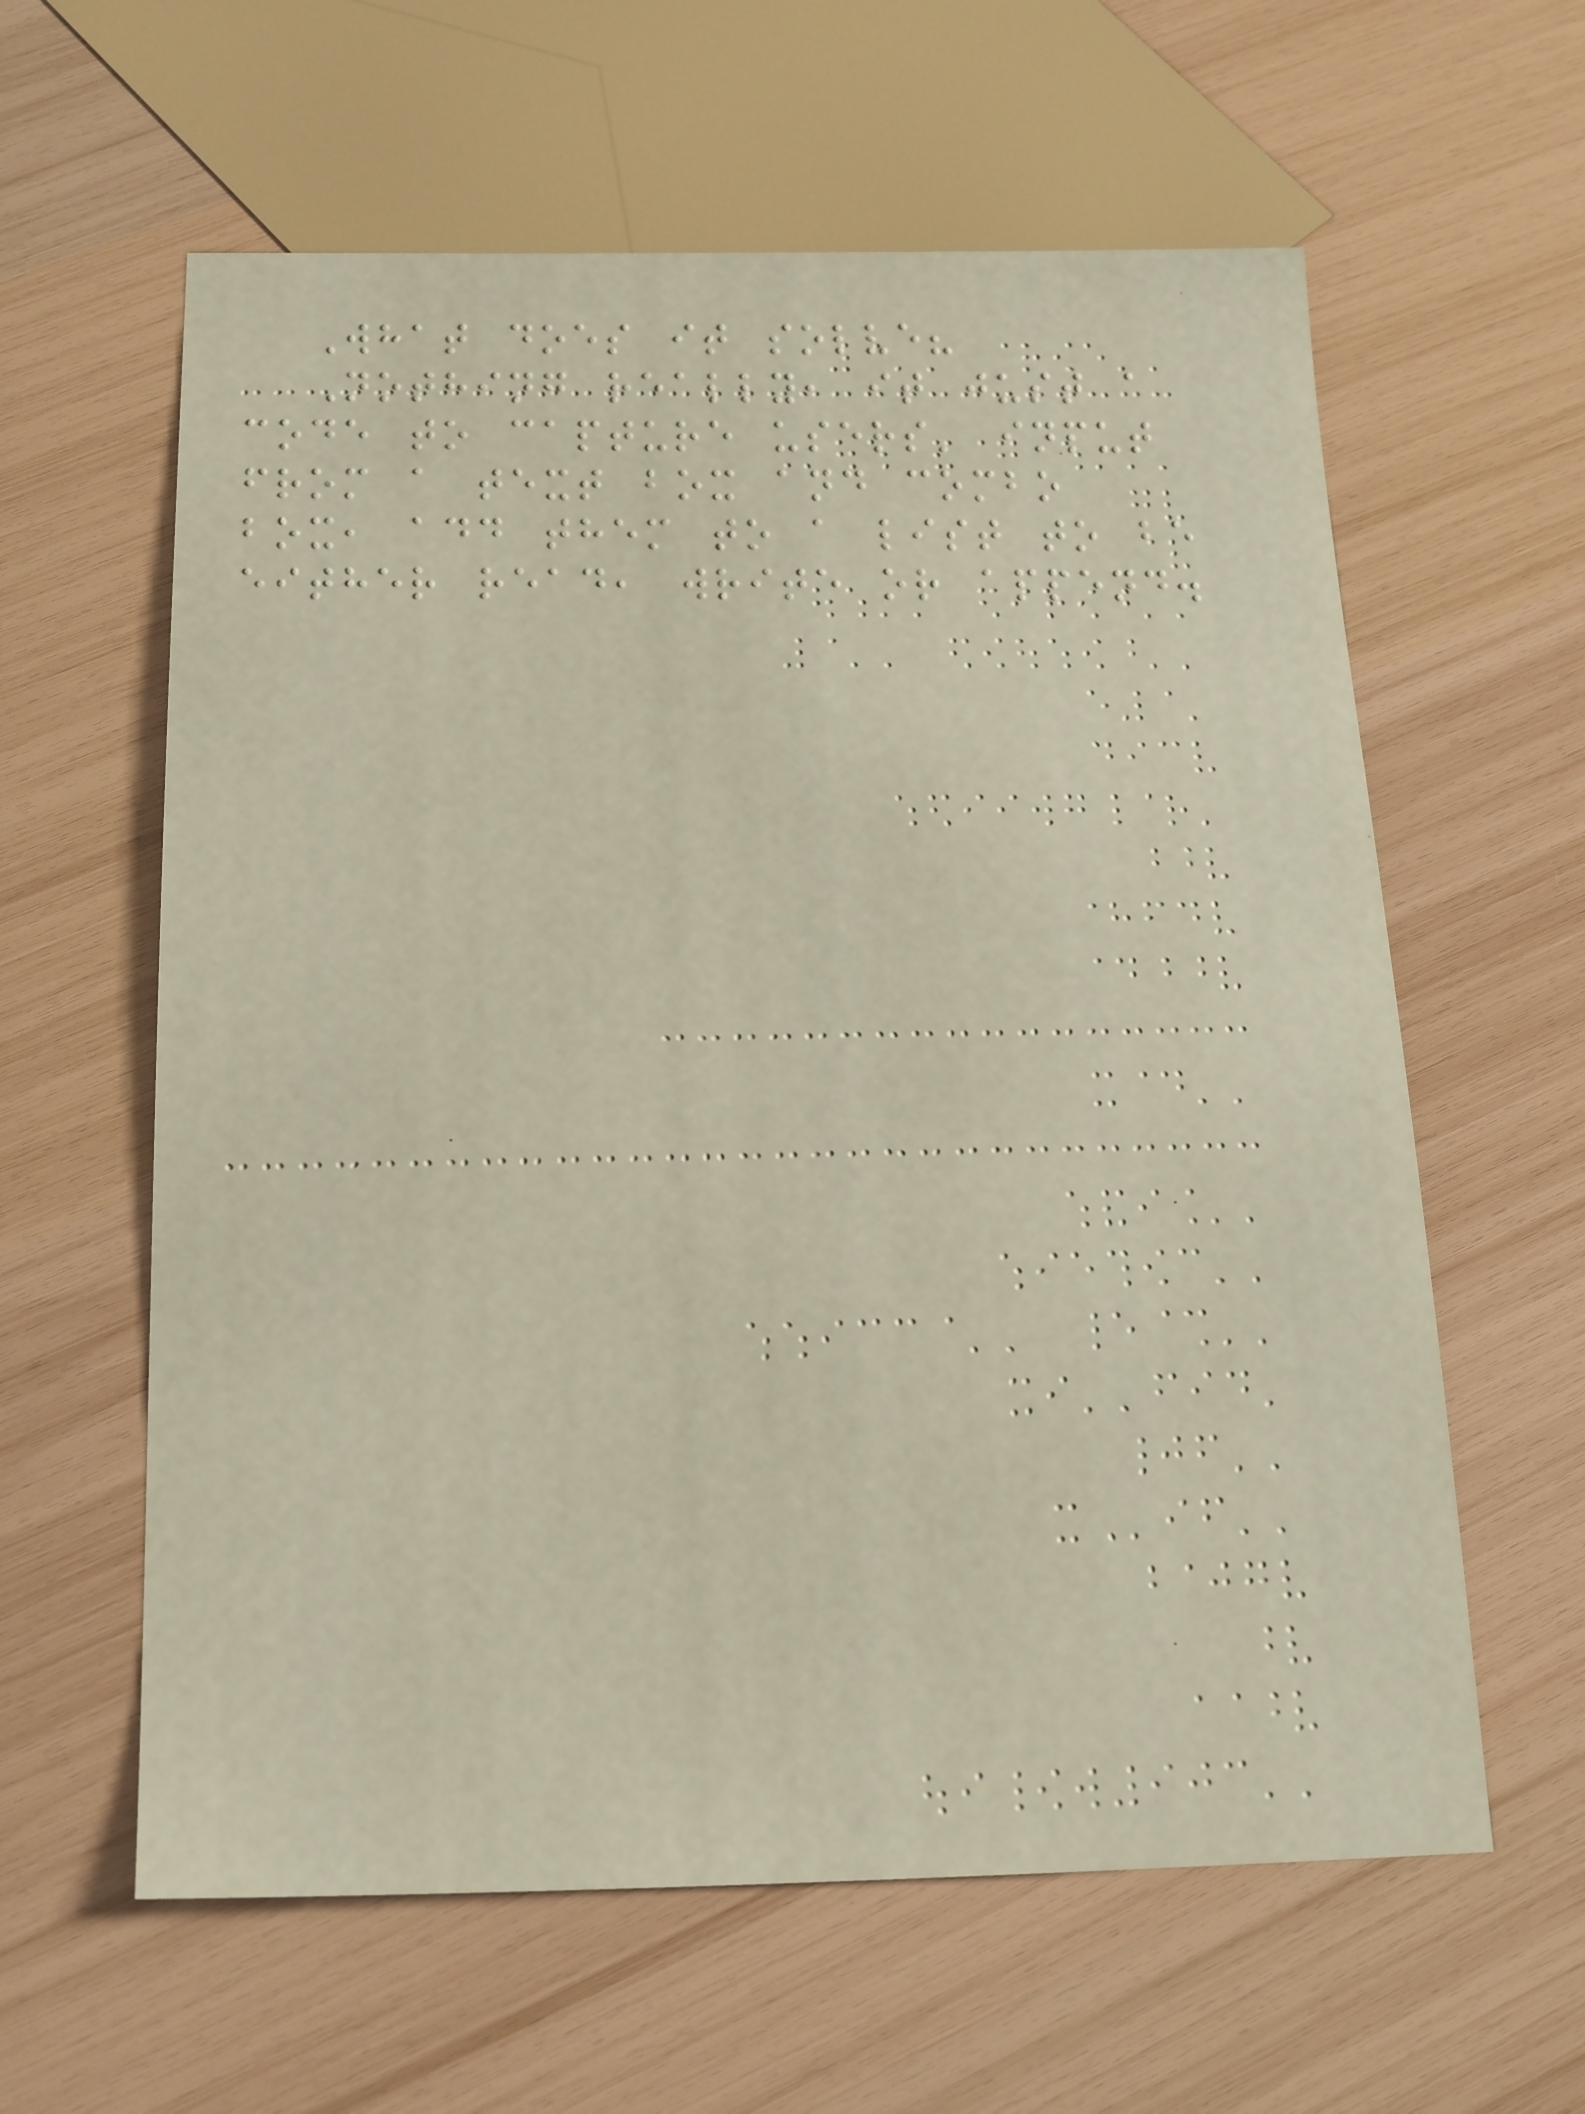What does it solve?
Nothing really, it just a
code to capture users' input
from a text box and combo
box, add them to a list to be
either read, write or append.
